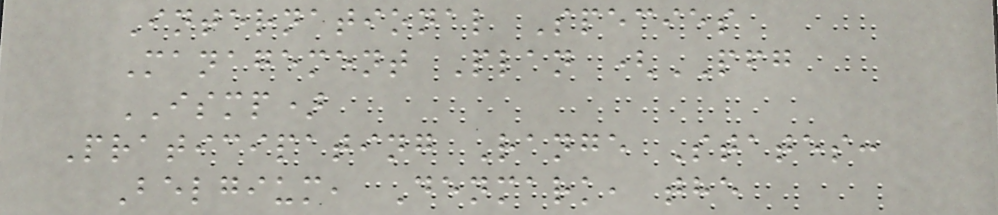International Species
Management Plan (PFG
ISMP)
Praticipating Range States:
Belgium, Denmark, the
